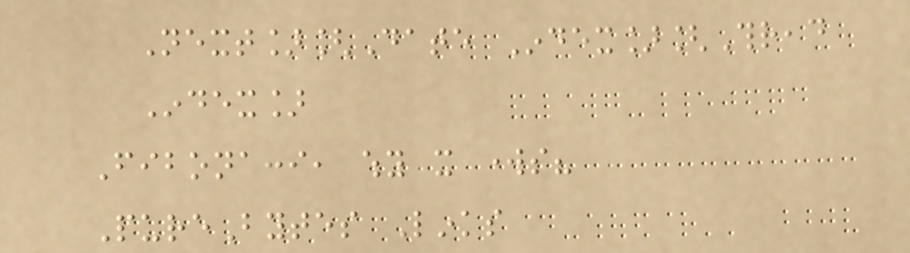Next][Date Index][Thread
Index]
Fibonacci, why it works?
PureBytes Links
